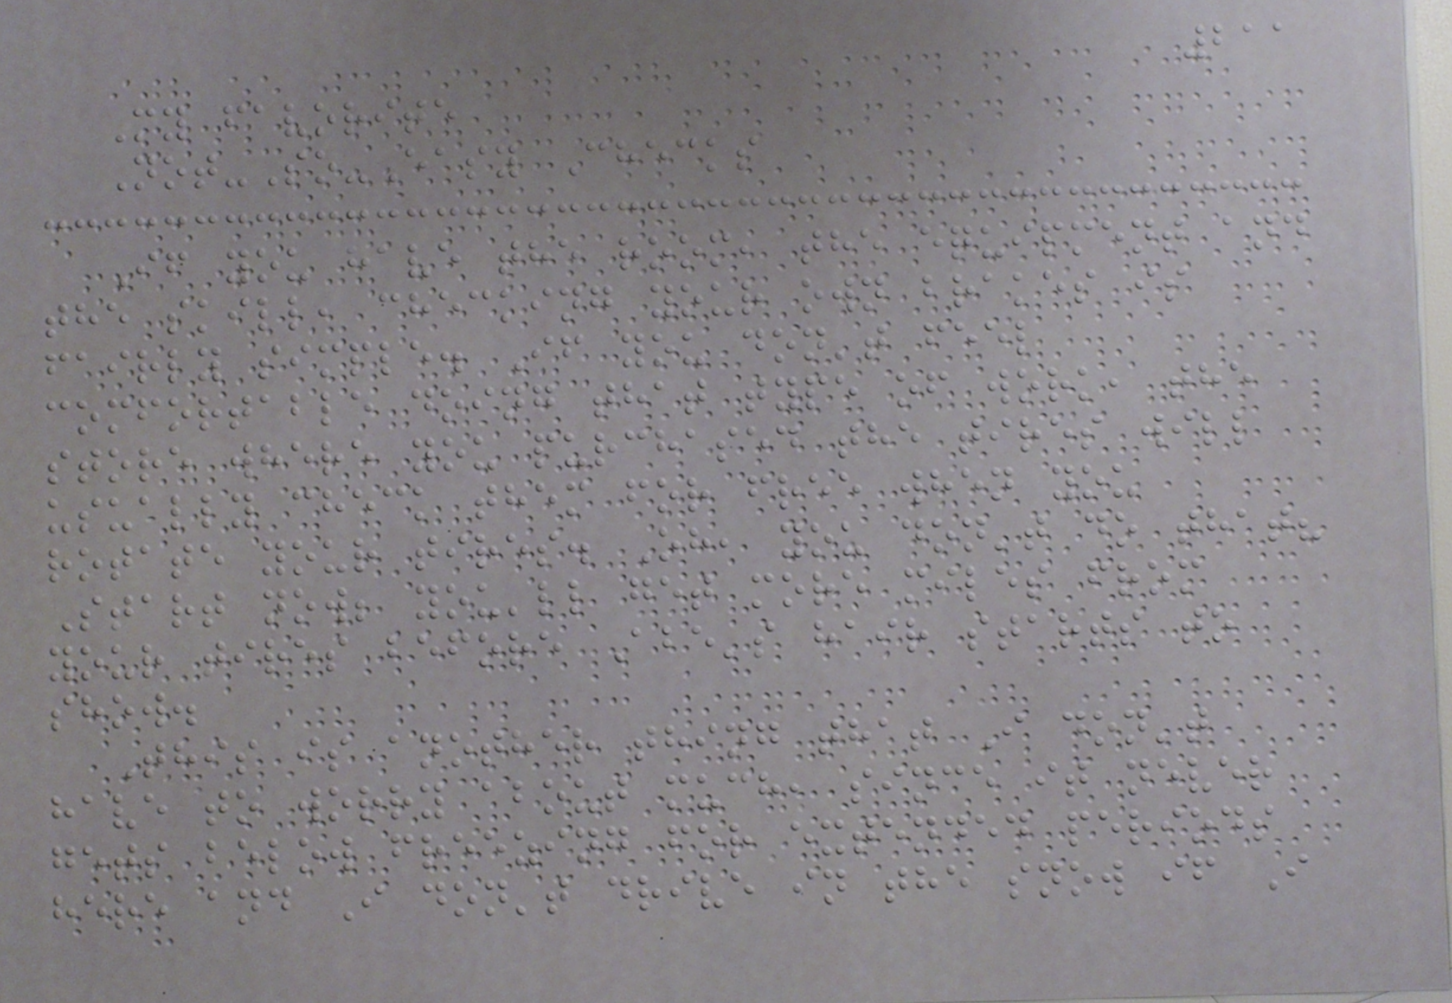211
My favorite
Not-So-Easy Checks
If you have the room, the equipment and
the skill, checking your own brakes is
fairly simple. If you don't feel
comfortable doing that type of work, the
store where you purchased the tires will
usually check them for free when you
rotate your tires. Oh, you don't do that?
Start now; you'll get more miles from
your tires before Abe's hair starts to
show.
This is another thing that I don't
have to worry about much, since it never
gets below freezing for extended periods
here and I don't drive in the snow if I
